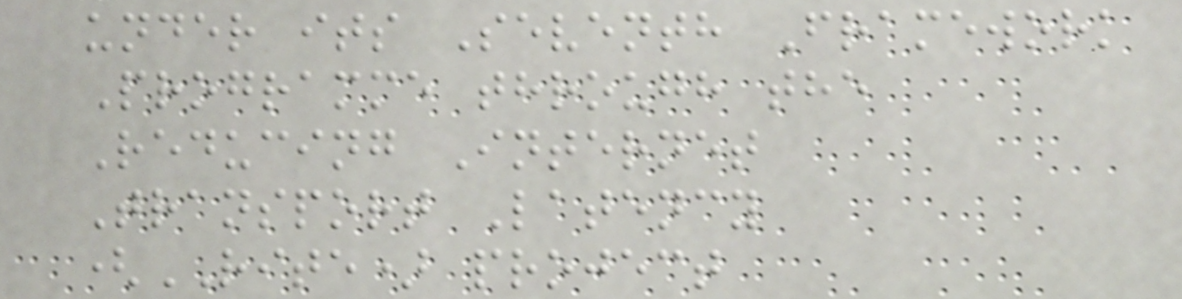under its Seventh Framework
Programme through the
Reducing Internet
Transport Latency
(RITE) project
